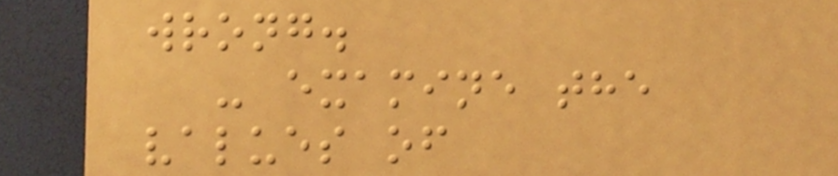wrong.
- examine the
values of
